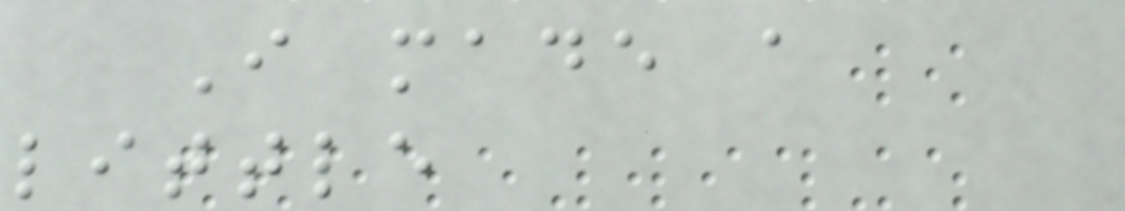I made a
little
